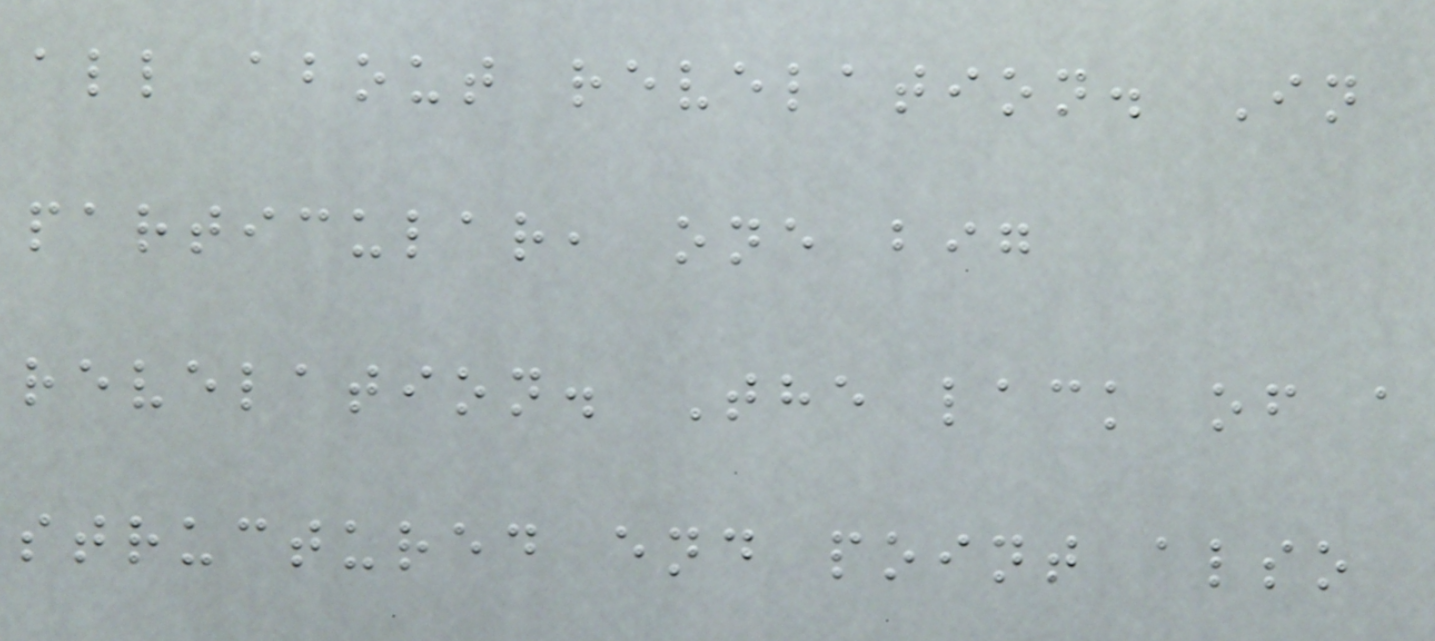all about revelation. In
particular, one big
revelation. The lack of a
structured end point also
